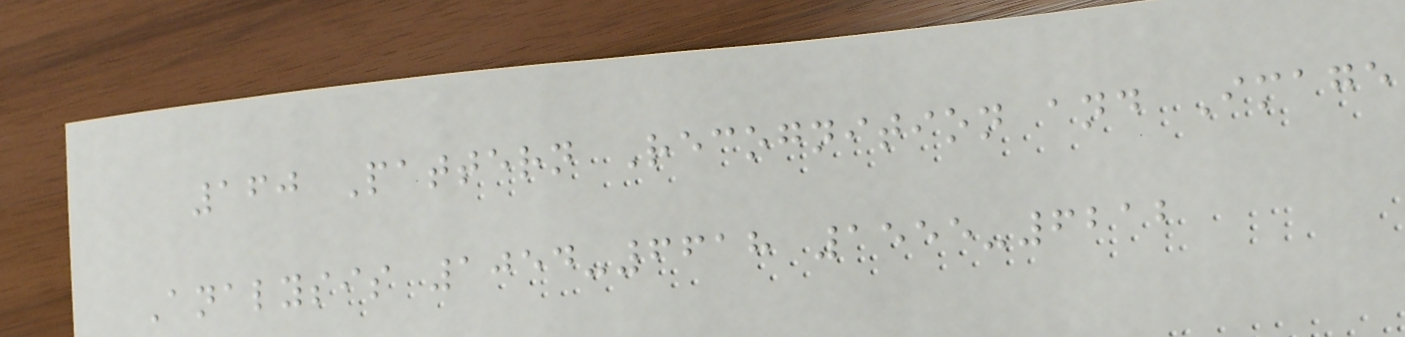160 Pattern Recognition and Image
Analysis 1054-6618 1555-6212
